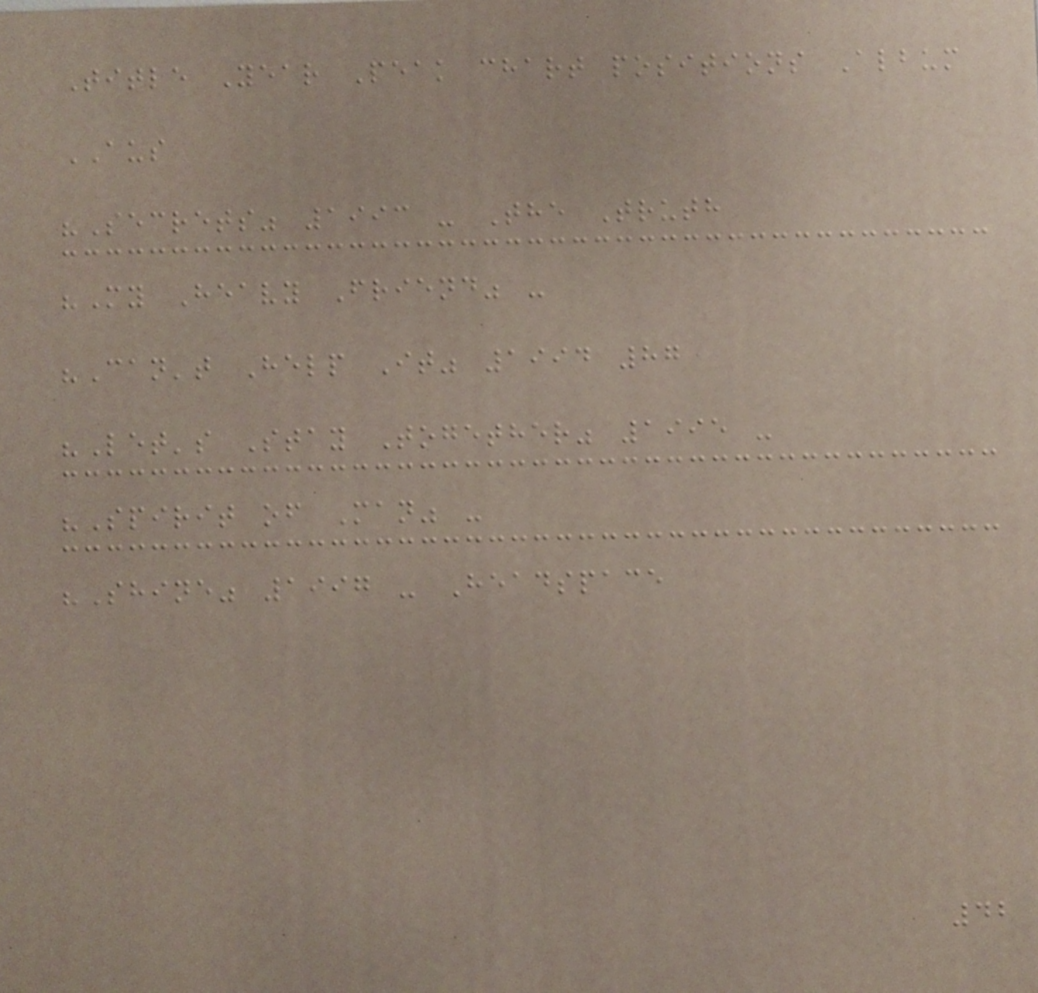Title Year Peak chart positions Album
AUS
"Secrets" 1993 - The Truth
"My Heavy Friend" -
"Can't Help It" 1994 87
"Let's Stay Together" 1995 -
"Spirit of Man" -
"Shine" 1997 - Headspace
42
